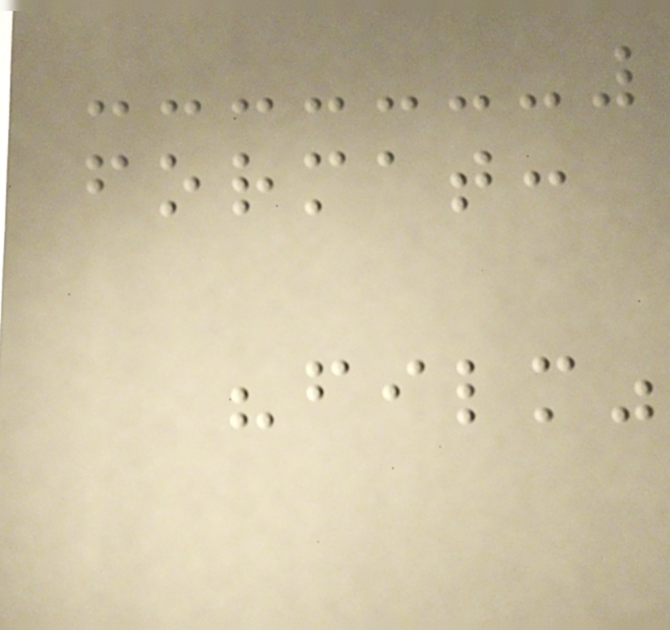format:
"film"
